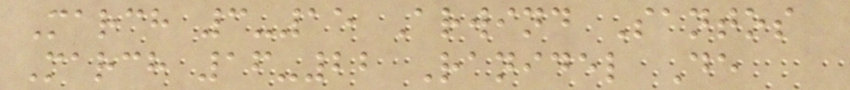March 3-15 Arwind Santos
March 16-22 Ranidel De
